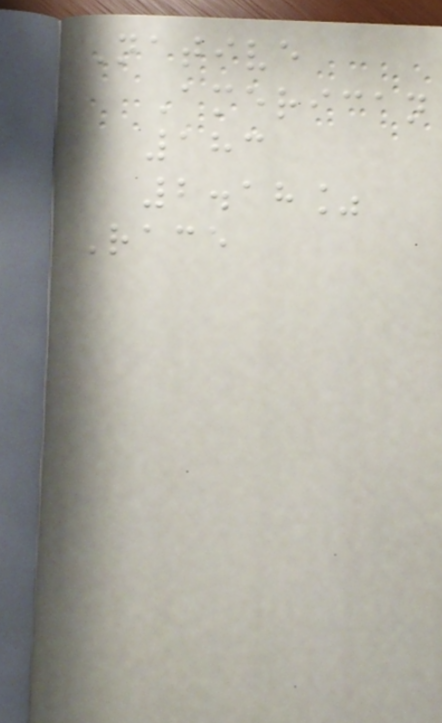Native
American
183
2.18%
Race
